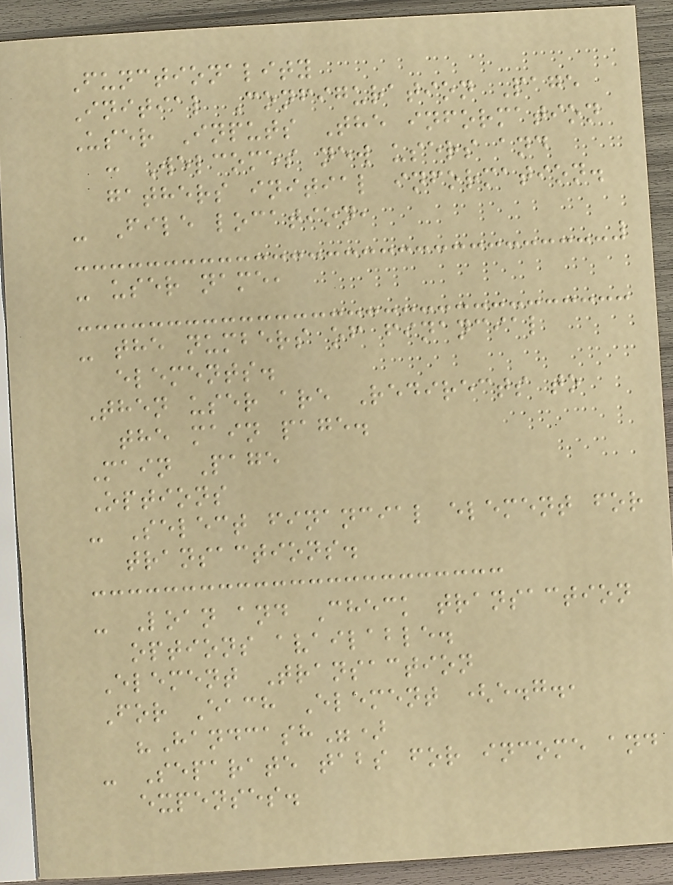Functionality
Initial Configuration Page
User Inputs The information
: Welcomes new users and
gathers initial information.
- File location,
- user name,
- the numbers of financial
elements.
Then user are Redirects to
the main page.
Main Page
Options
- Select financial element for
transactions.
- Loan and Check transaction
options available.
Element Transaction
For Each Element (e.g.,
"Handcash")
- Separate tabs for income and
expenses.
